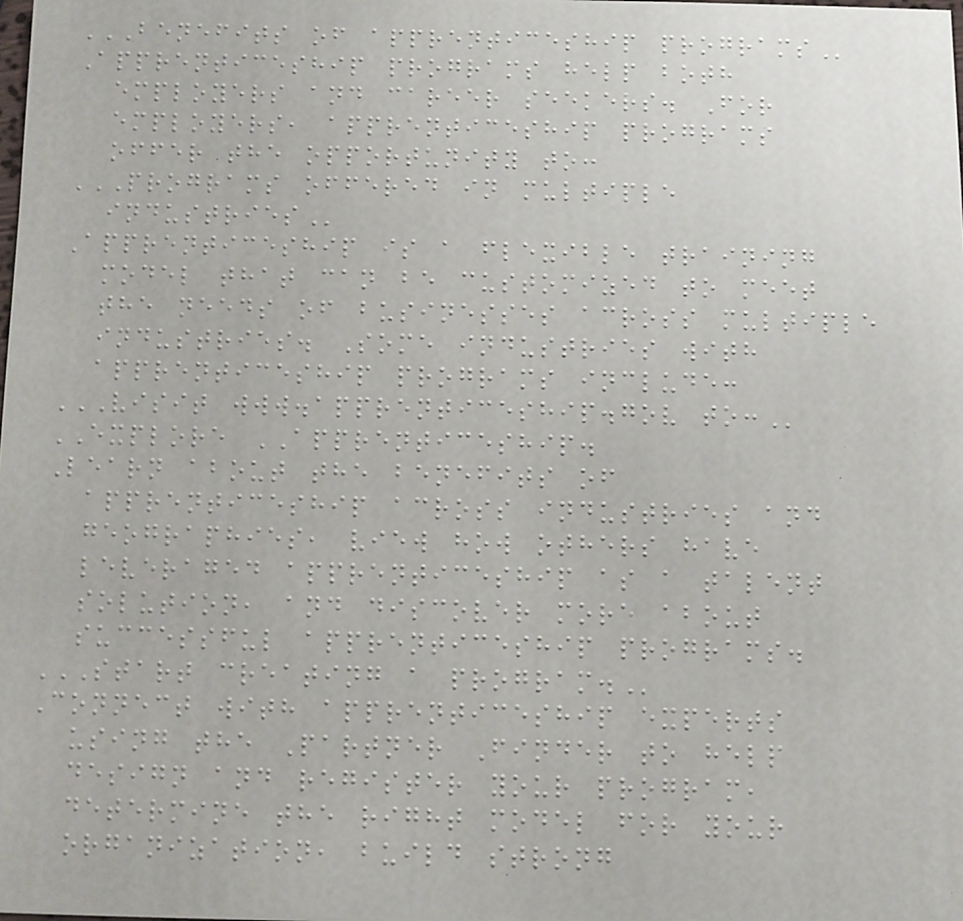BENEFITS OF APPRENTICESHIP PROGRAMS
Apprenticeship programs help both
employers and career seekers. For
employers, apprenticeship programs
offer the opportunity to:
PROGRAMS OFFERED IN MULTIPLE
INDUSTRIES
Apprenticeship is a flexible training
model that can be customized to meet
the needs of businesses across multiple
industries. Some industries with
apprenticeship programs include:
VISIT WWW.APPRENTICESHIP.GOV TO:
EXPLORE APPRENTICESHIP.
Learn about the benefits of
apprenticeship across industries and
geographies, view how others have
leveraged apprenticeship as a talent
solution, and discover more about
successful apprenticeship programs.
START CREATING A PROGRAM.
Connect with apprenticeship experts
using the Partner Finder to help
design and register your program,
determine the right model for your
organization, build strong
